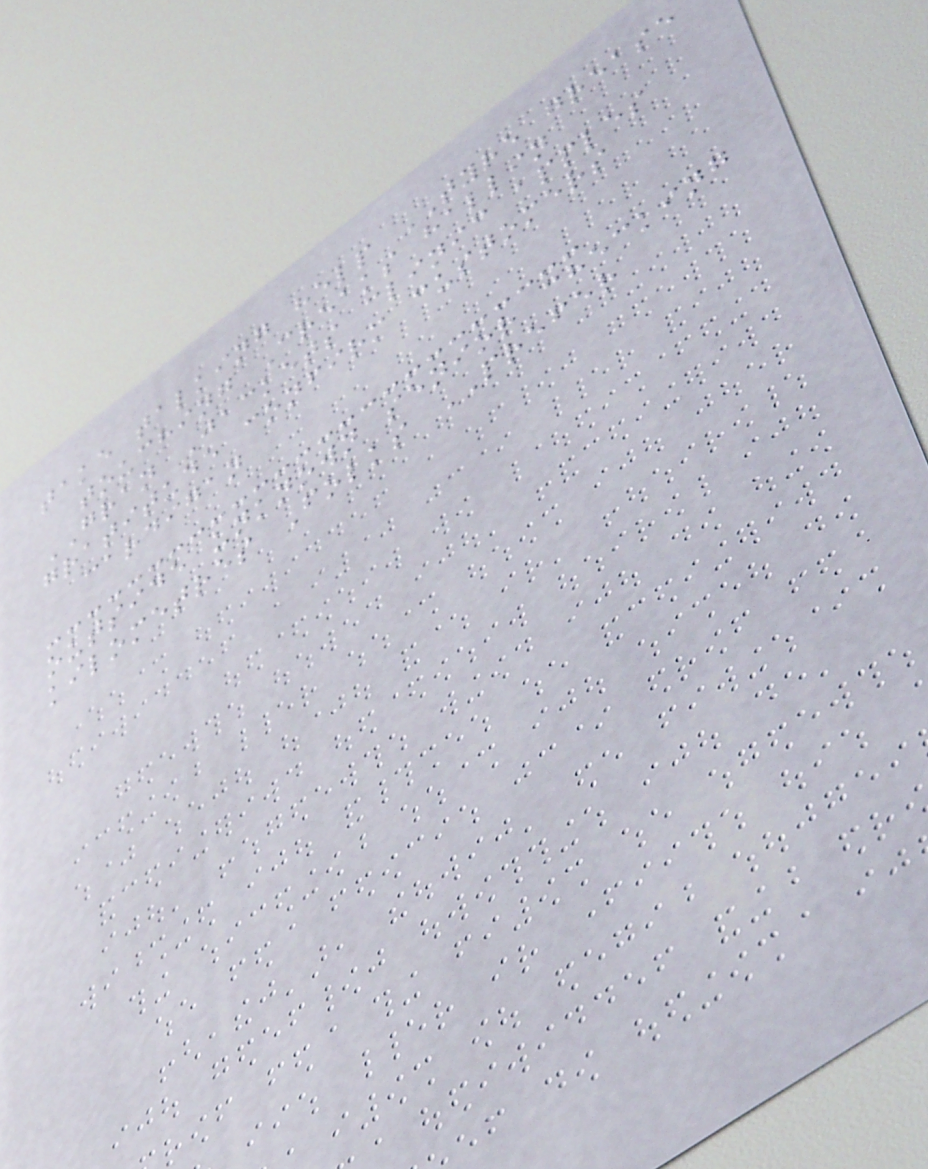take talking help TYRE grease
touching Creaks hallin
GRAN Jackets clinic apples
gratitude confirm customers
cardigan
outside unknown senior checking
kilometres Folks PREFER
